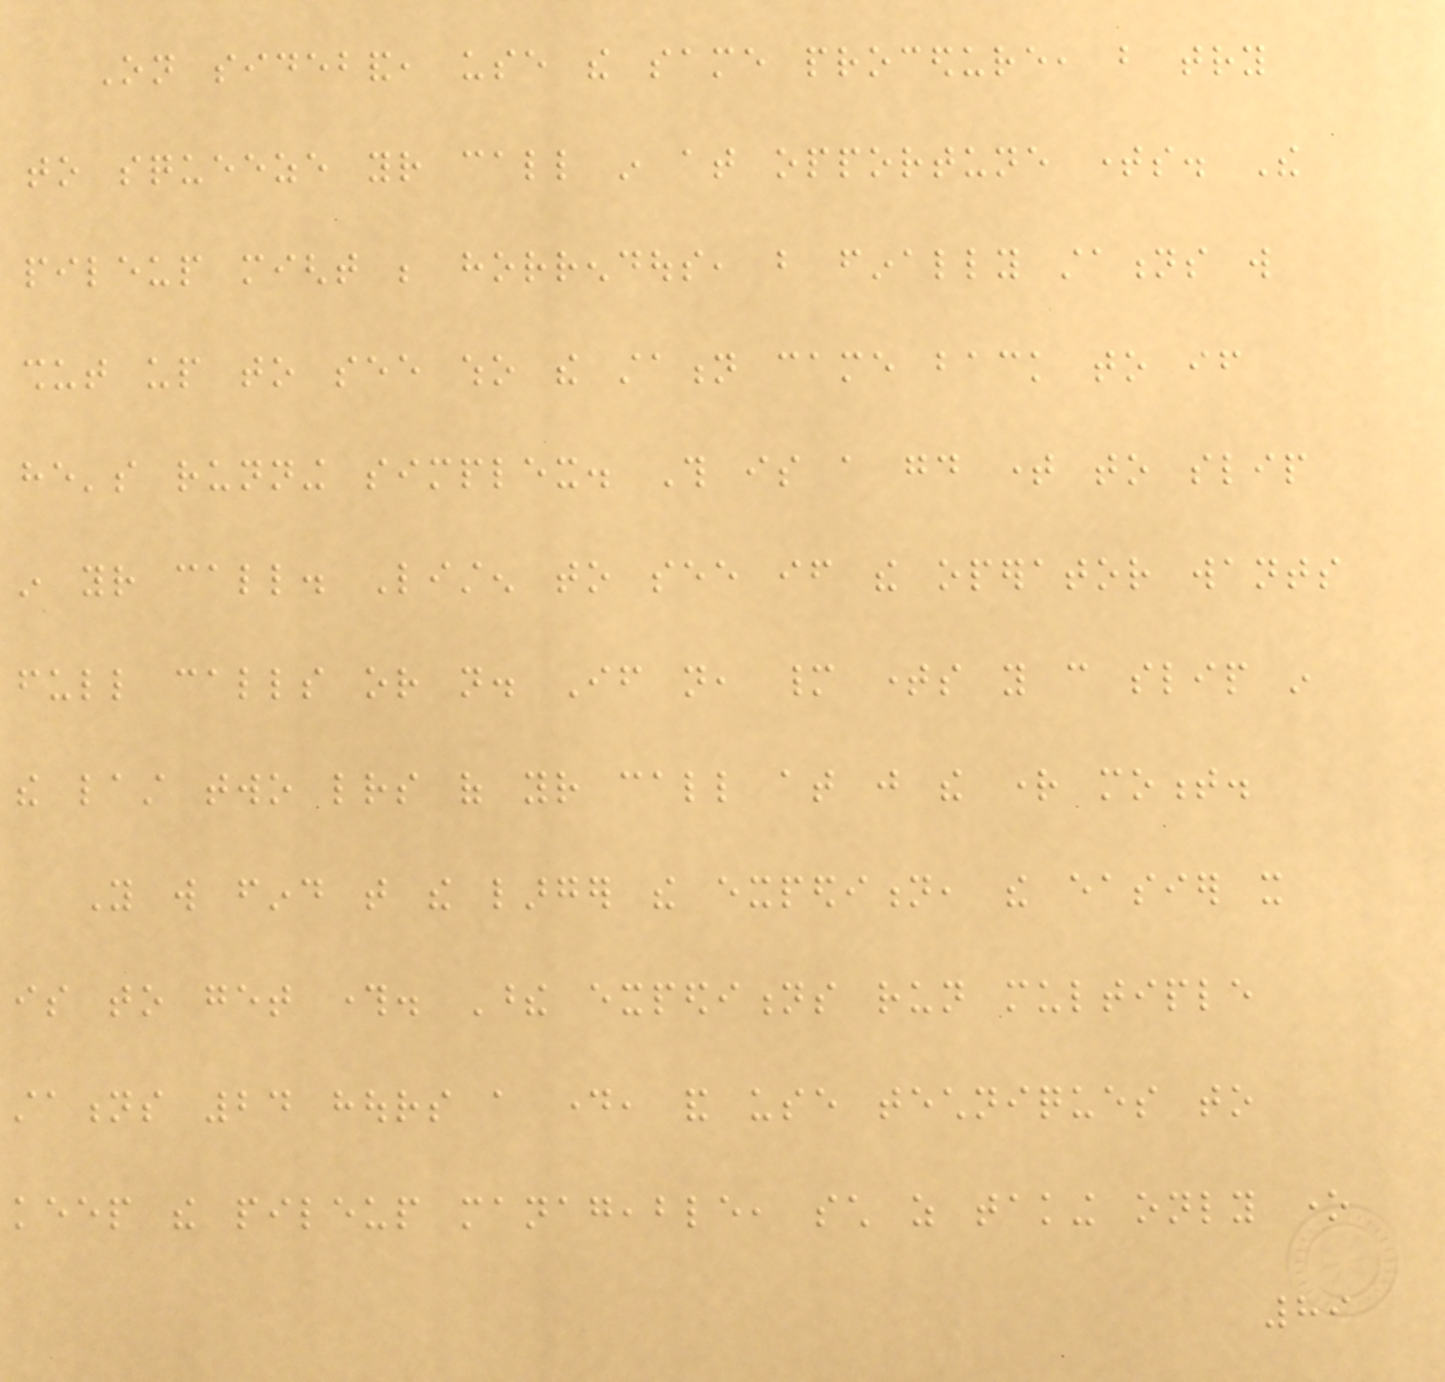On sideband, use the same procedure, but try
to squeeze your call in at opportune times. The
pileup might be horrendous, but finally stations will
shut up to see who the station came back to if
he's running simplex. This is a good time to slip
in your call. Listen to see if the operator wants
full calls or not. If not, many times you can slip in
the last two letters of your call at just the right moment.
You will find that the larger the expedition, the easier it
is to get through. These expeditions run multiple
stations 24 hours a day, and use techniques to
keep the pileup manageable, such as taking only one
89
